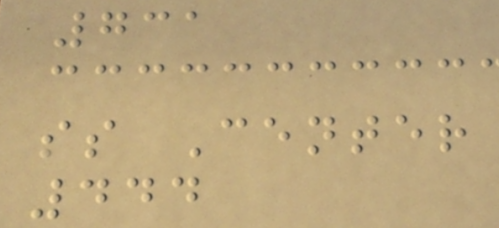731
ss Center
444
